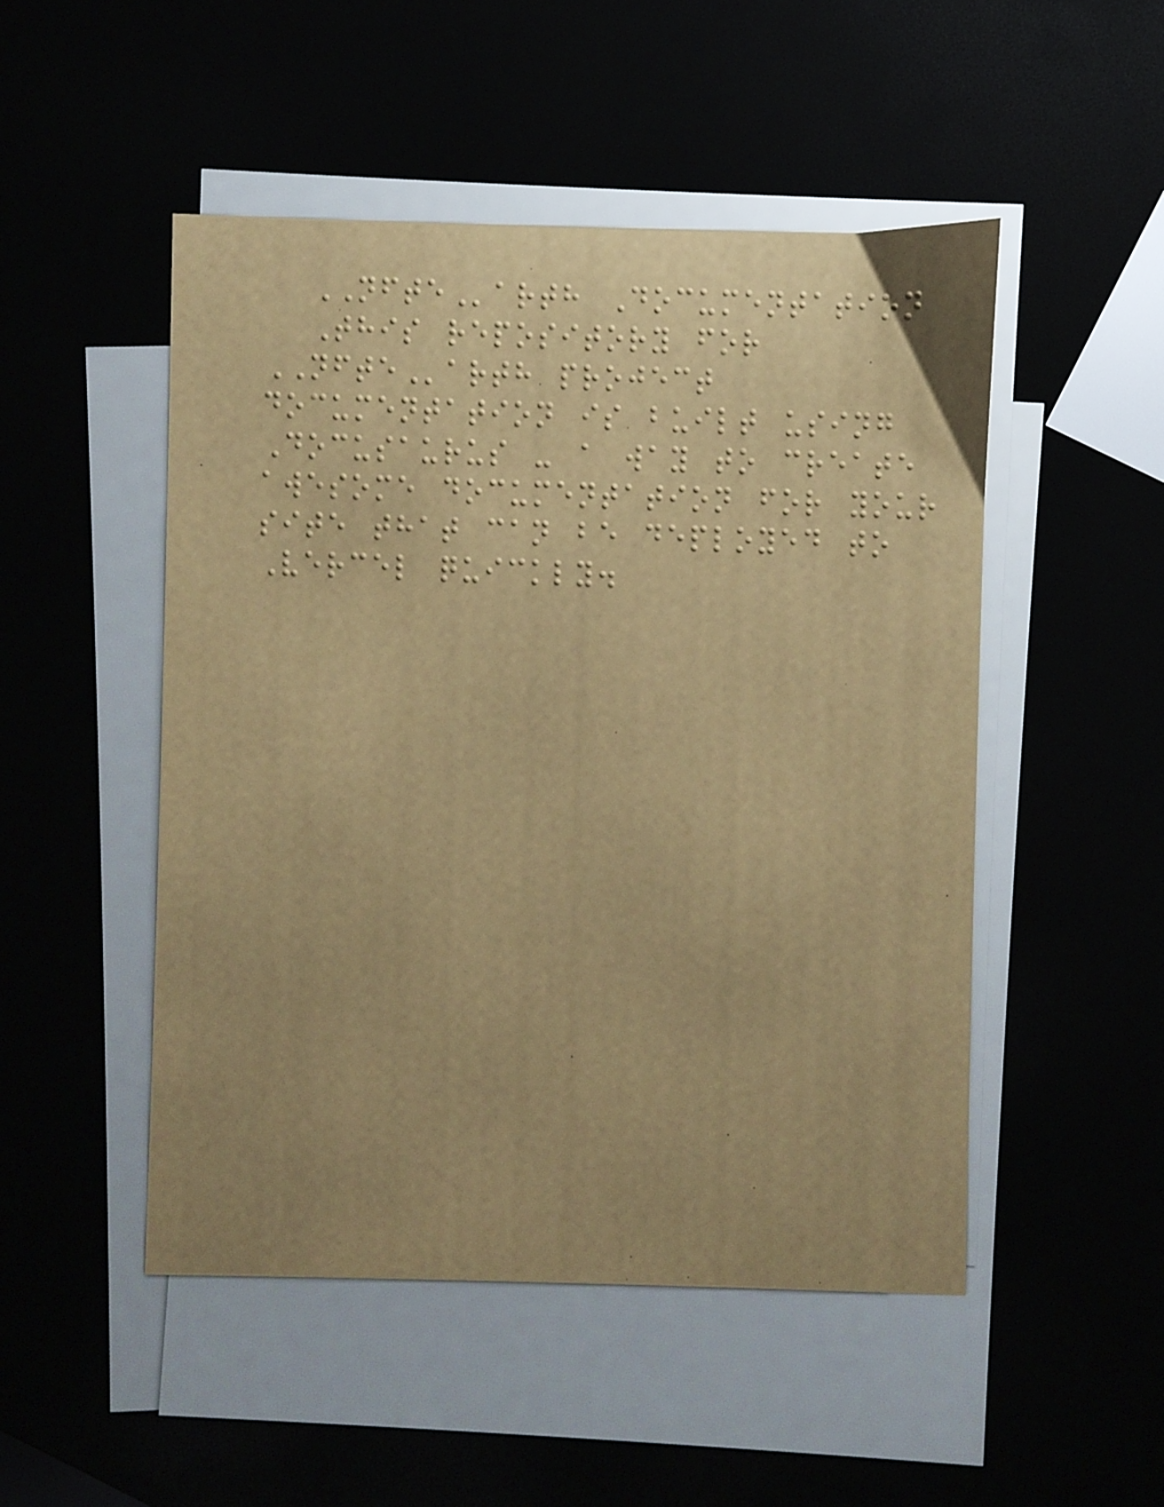NFTEarth Documentation
This repository for
NFTEarth project
documentation is built using
Docusaurus - a way to create
awesome documentation for your
site that can be deployed to
Vercel quickly.
